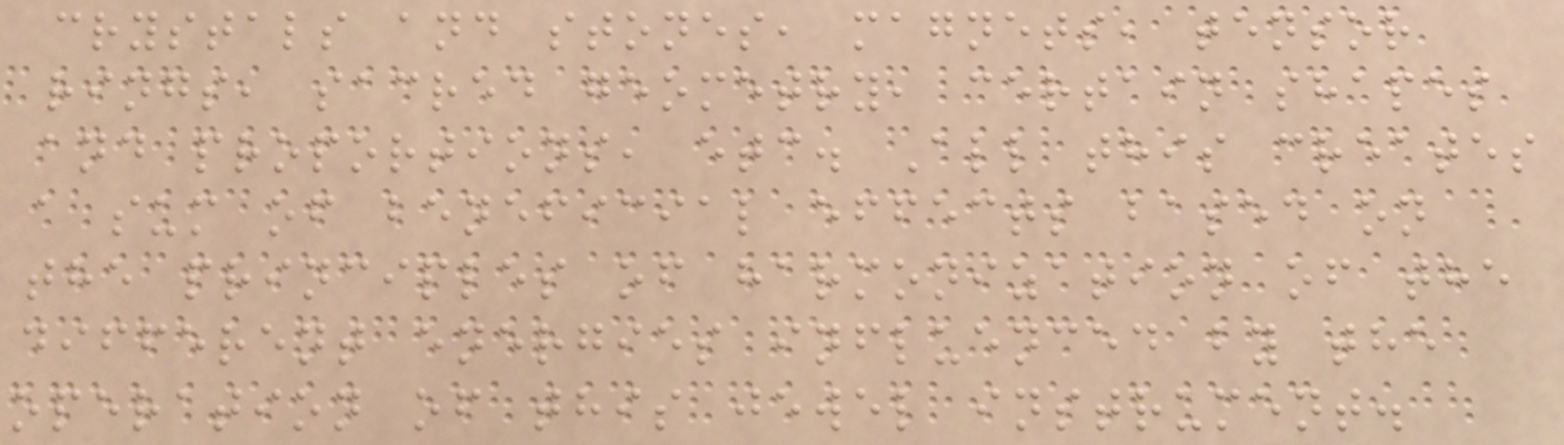crystals and stones, magnets, tensor
rings, sacred geometry, certain shapes
and proportions, etc. All this creates
a sum of beneficial effects based on
the principles of harmonization of the
different energies influenced by the
operation of this jewel instrument.
